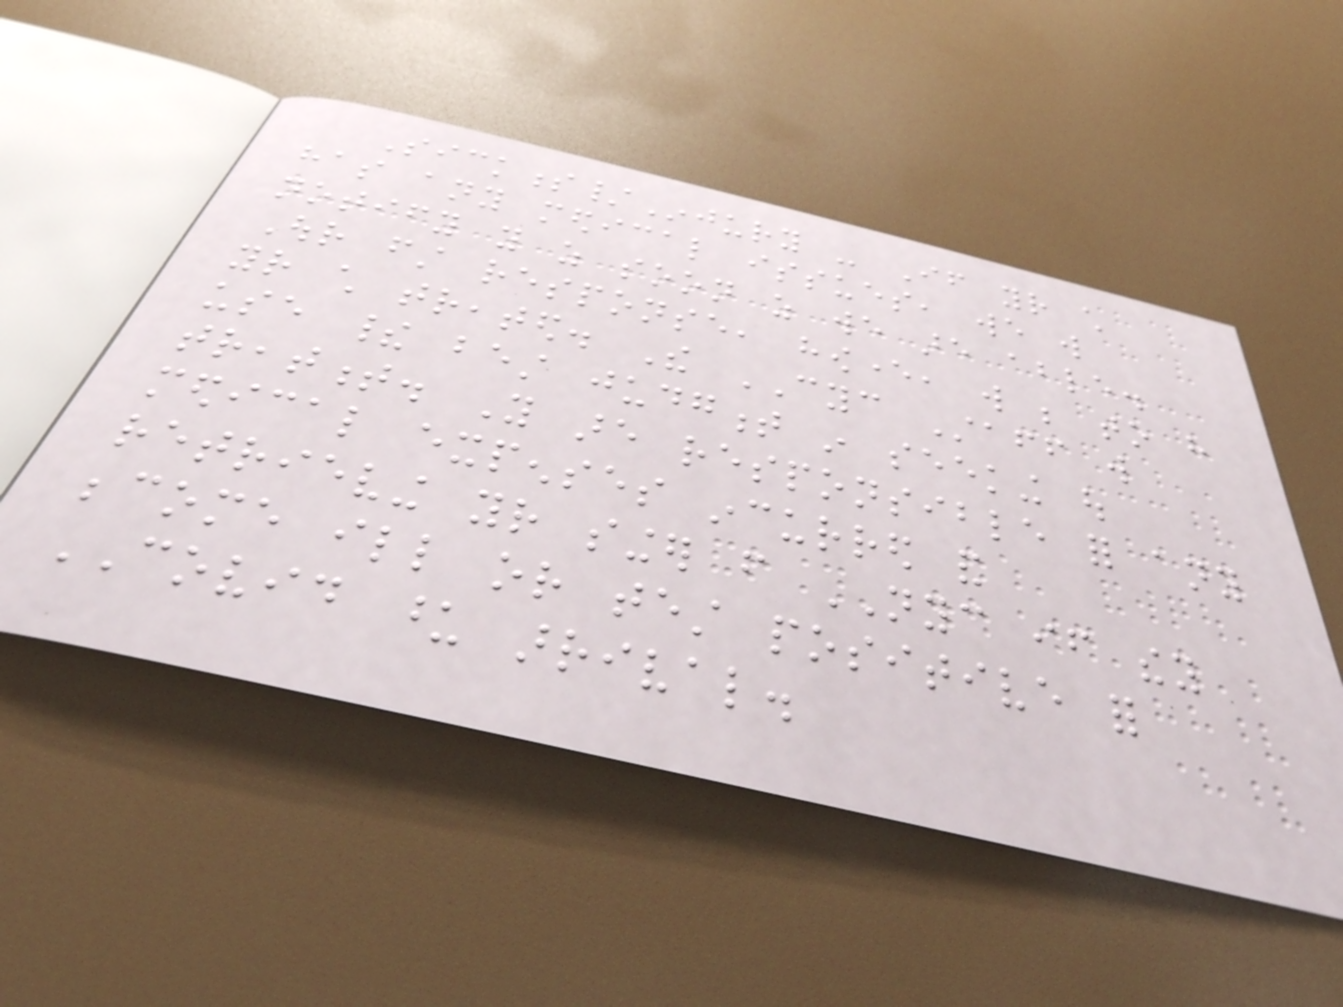Sickness/Injury - If your child
has any medical issues, we will
notify you as soon as we are able.
Our first response, however, will be to have
your child treated. The CYC Staff will
use their best judgment in seeking out
treatment. You are responsible for any
medical expenses incurred and
retrieving your singer from NYC if they
become ill or test positive for
COVID upon arrival.
